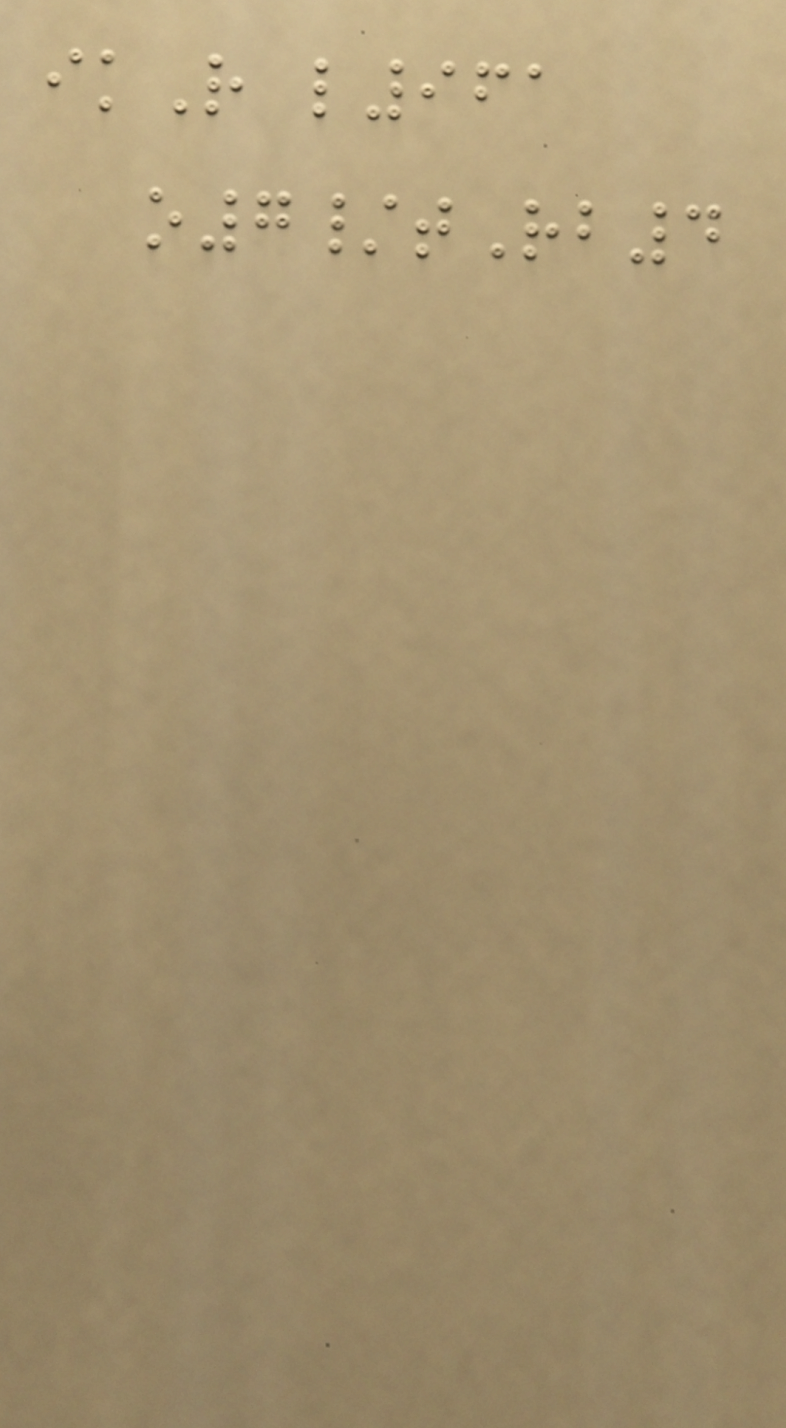ikR l961
o7/tRb4
